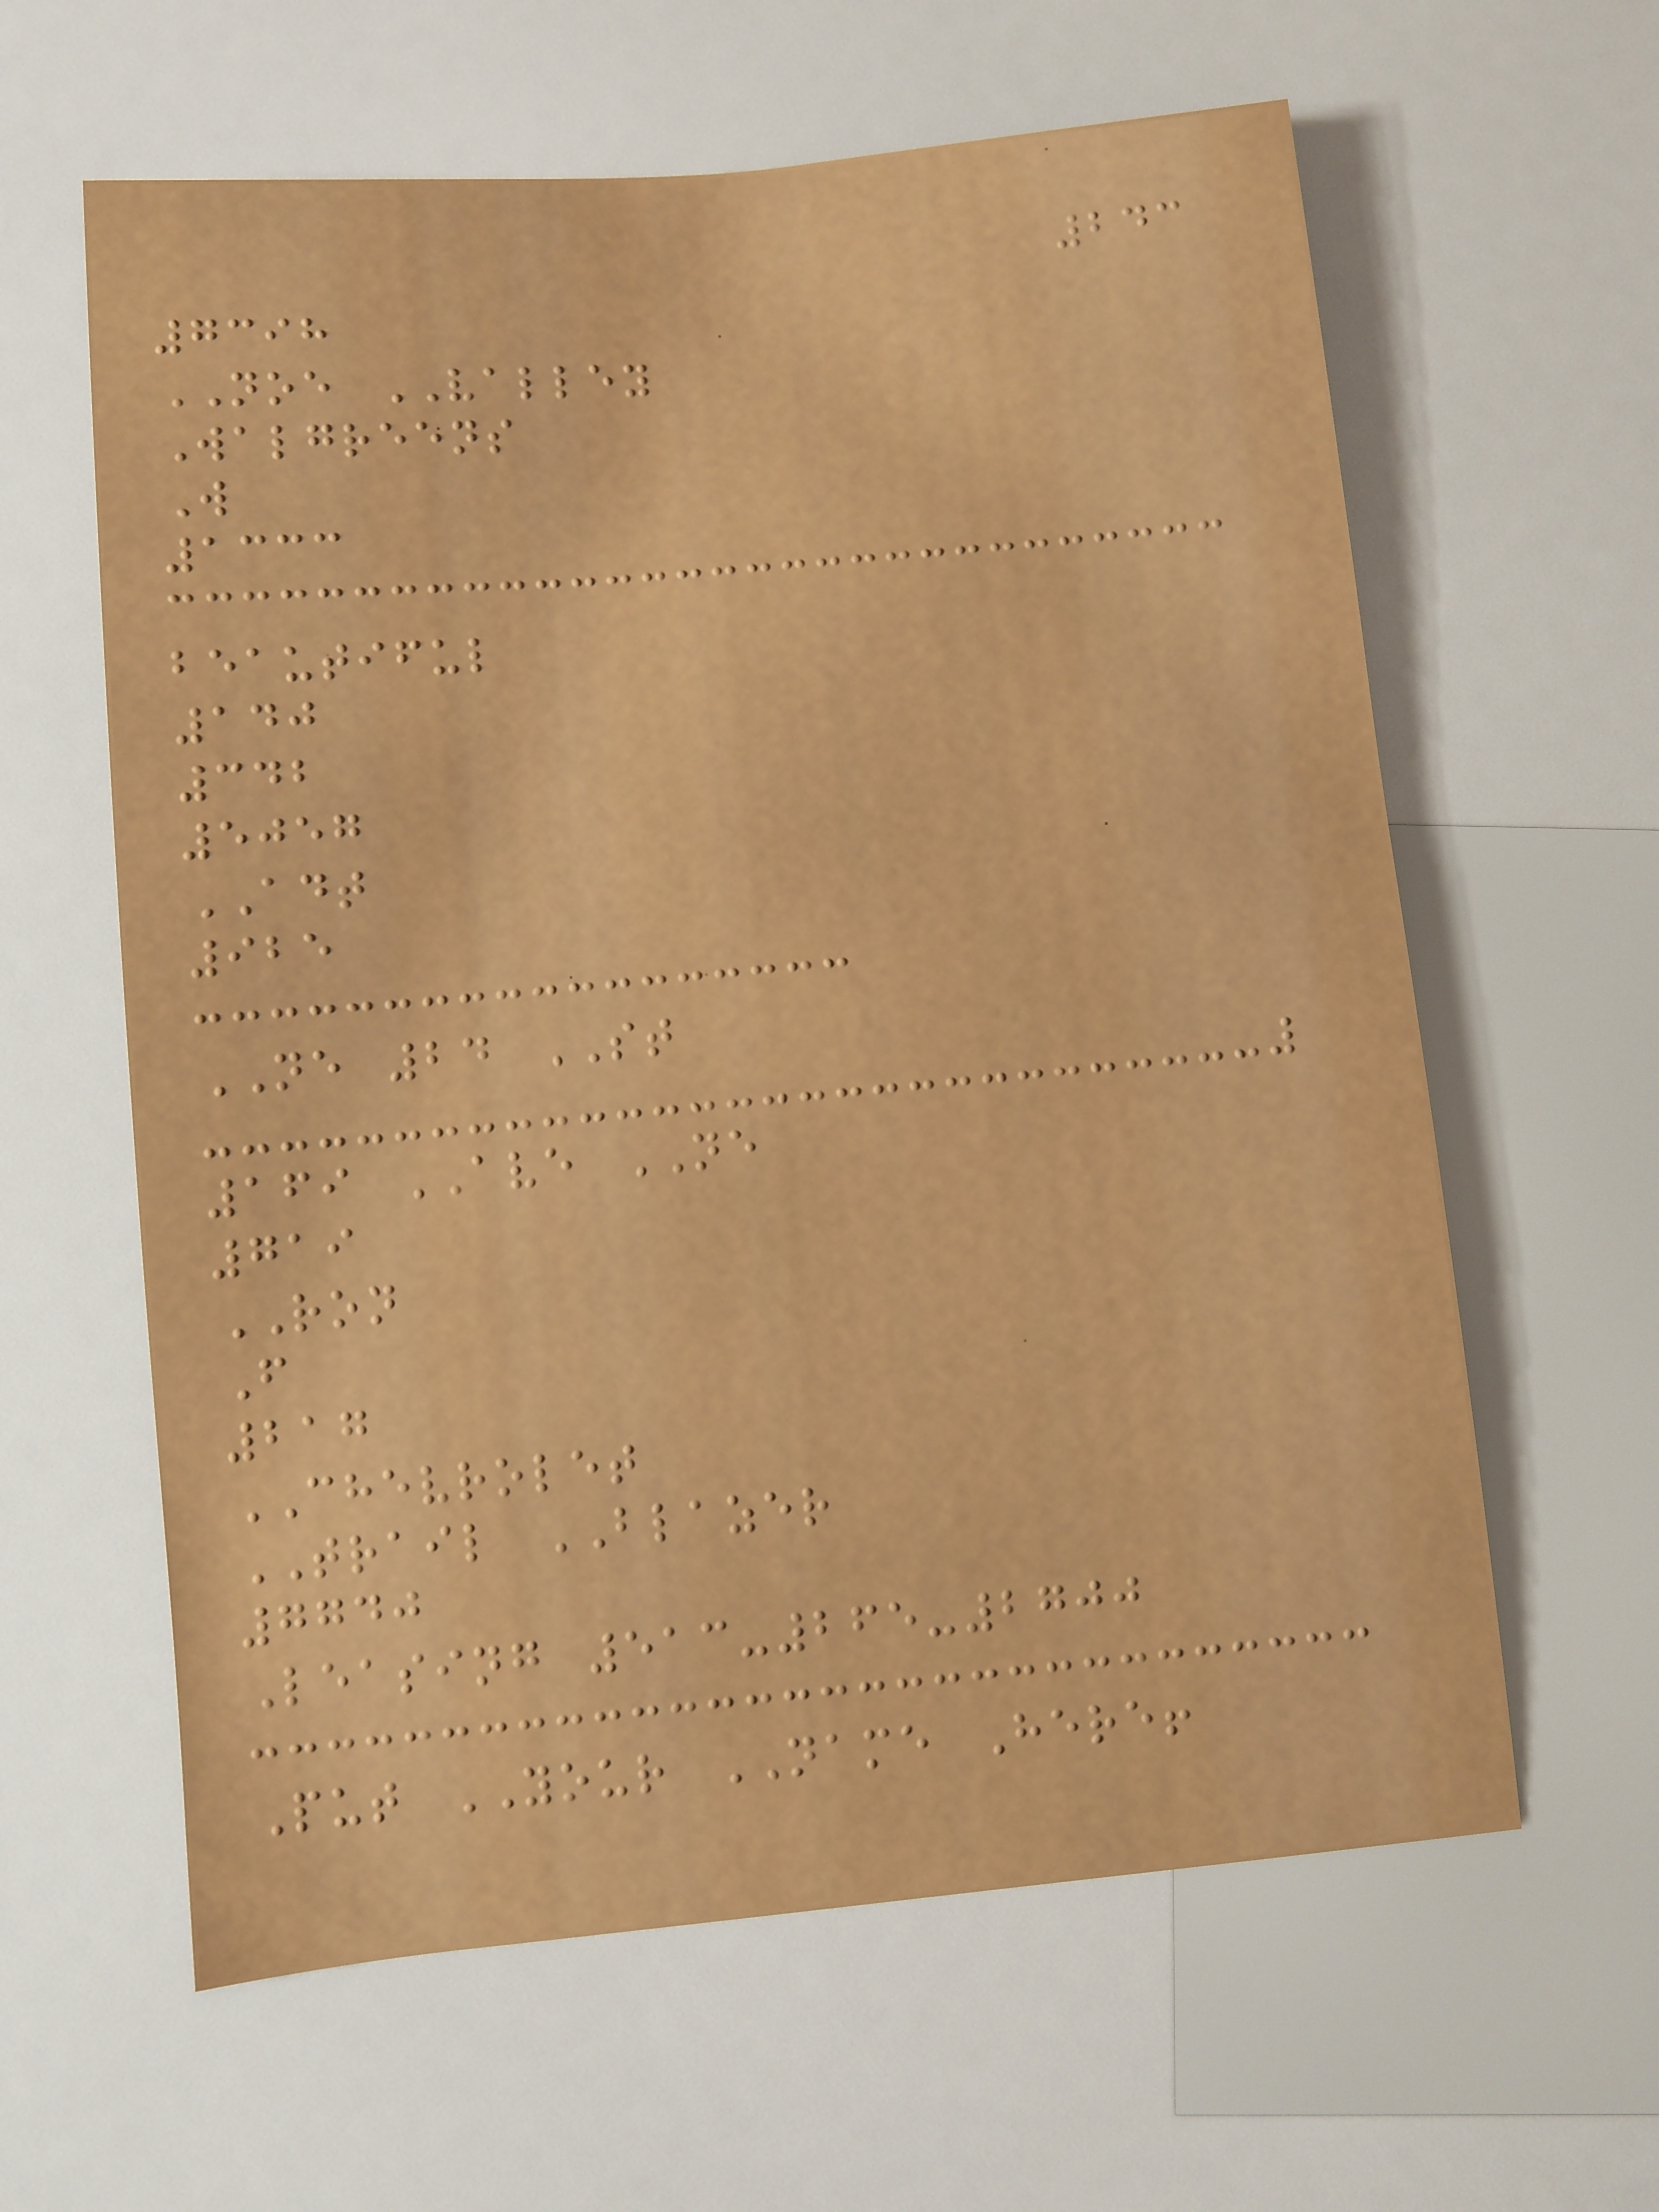243
7398
NOE VALLEY
Walgreens
W
1333
beautiful
140
342
5057
ADT
925
NE 24 ST
169 AVE NE
719
RON
F
217
CHEVROLET
TRAIL BLAZER
7740
Leasing 513-265-2700
Put YOUR NAME Here!
